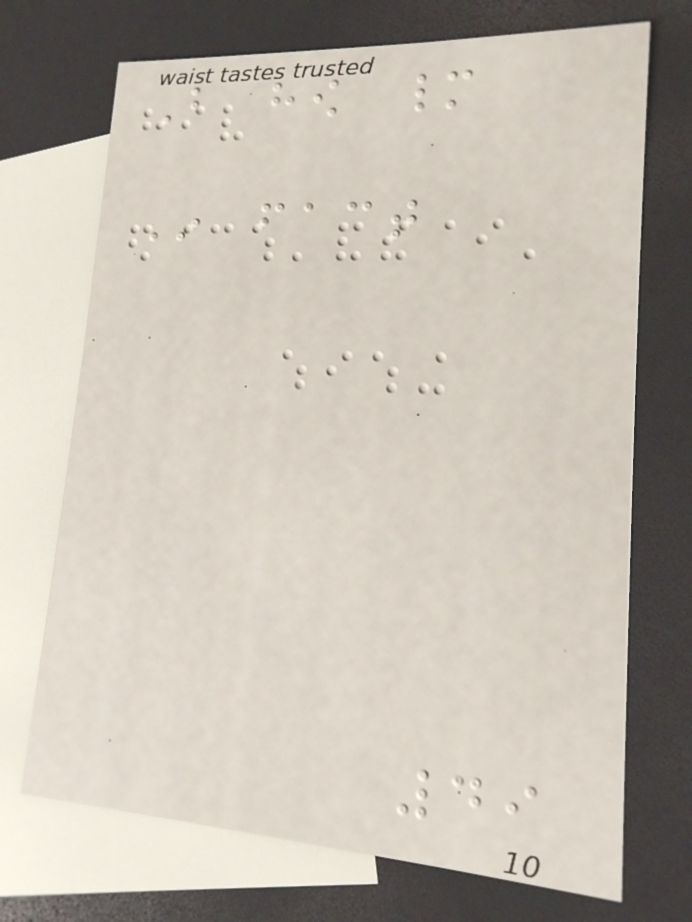But how many
In fact
49
